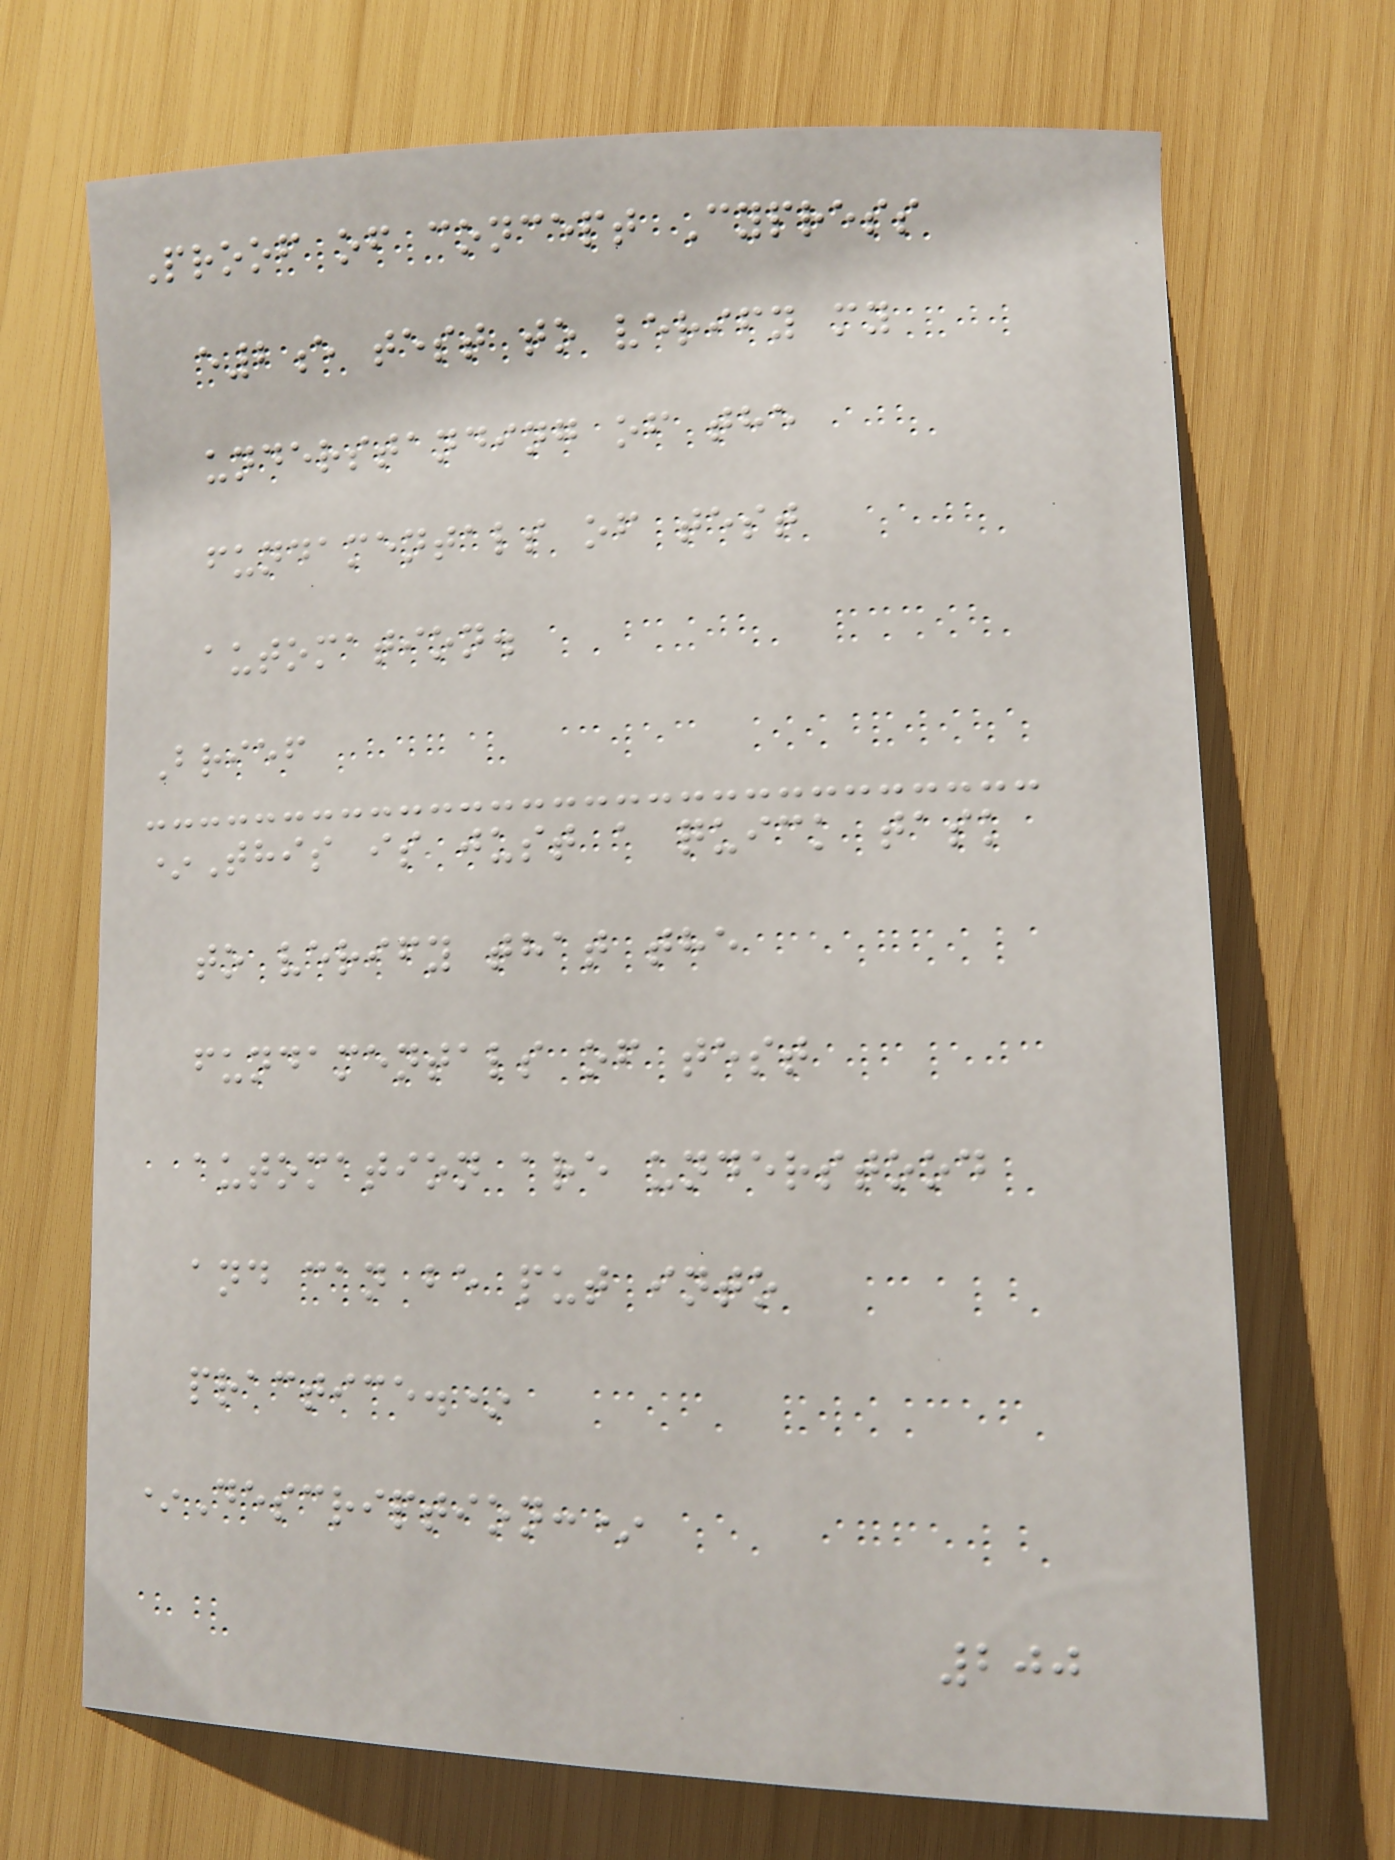Proof of concept Cypress
e2e test to verify my
understanding of the
fundamentals of test
automation.
Brief
*This is just a quick task
to verify that the
fundamentals of test
automation are understood
and can be put into
practice.*
*Description:*
200
